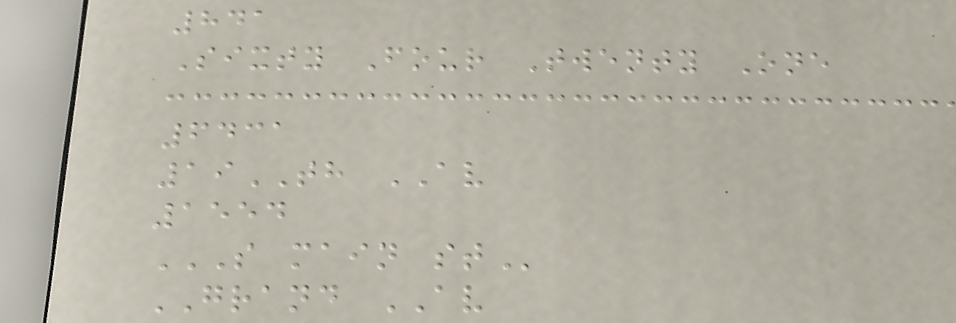841
Sixty Four Twenty One
6431
19TH AV
1554
S MAIN ST
GRAND AV
